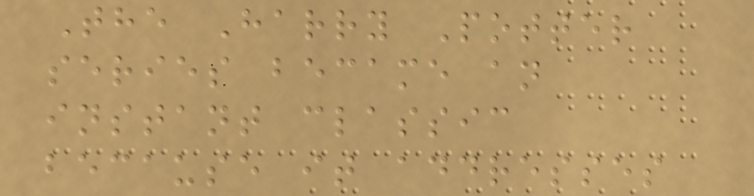The Harry Potter
series became an
instant classic
because it addresses
